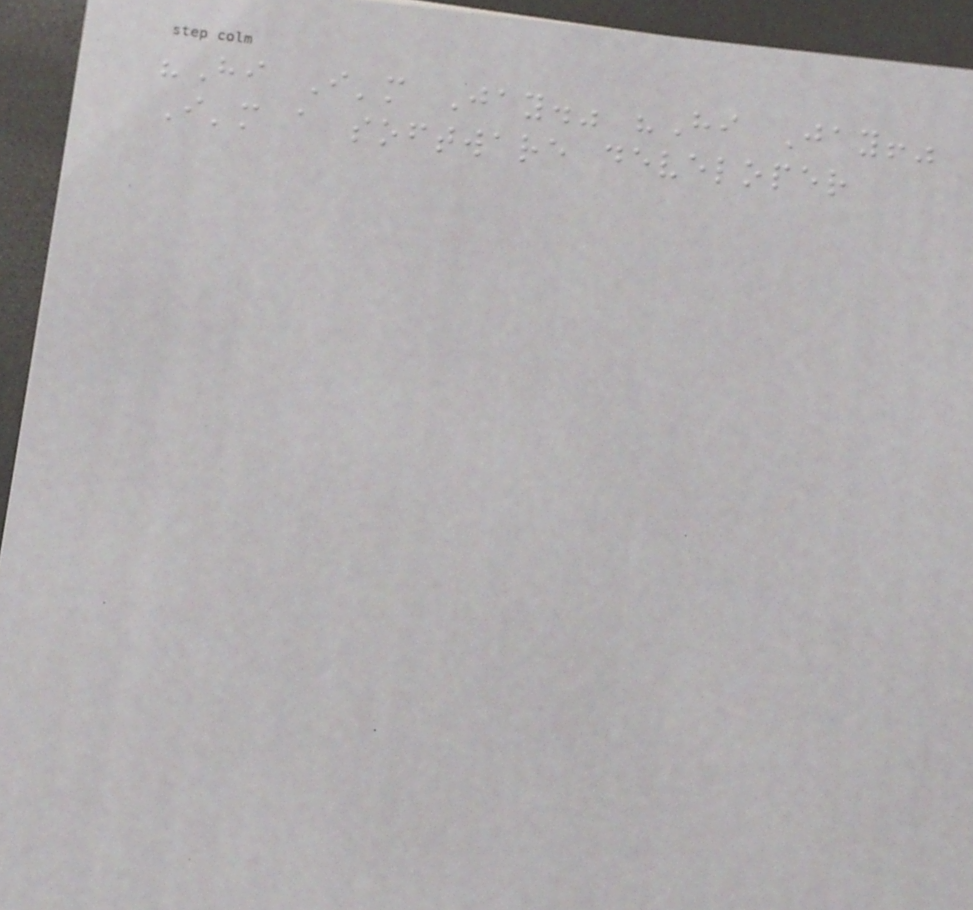"Hi I'm Jay." "Hi Jay!"
I'm a software developer
